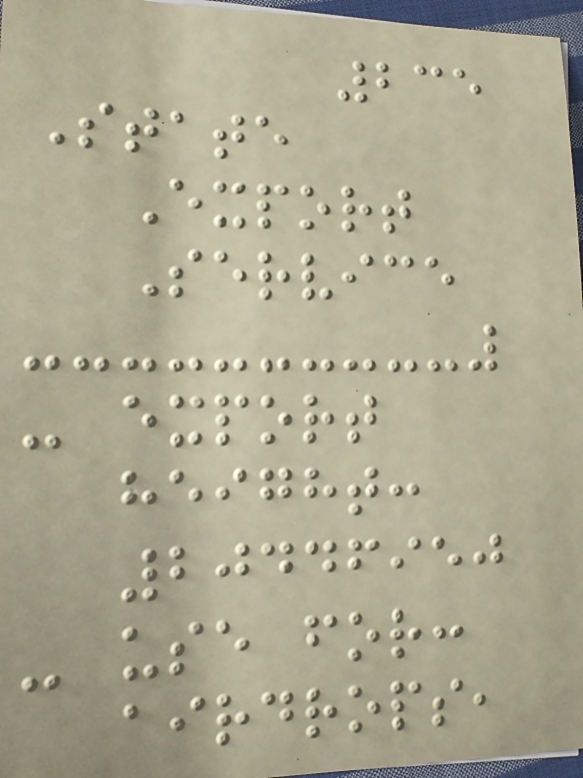235
State
Export
Service
- export
height:
20446950
- use for:
airdrops,
